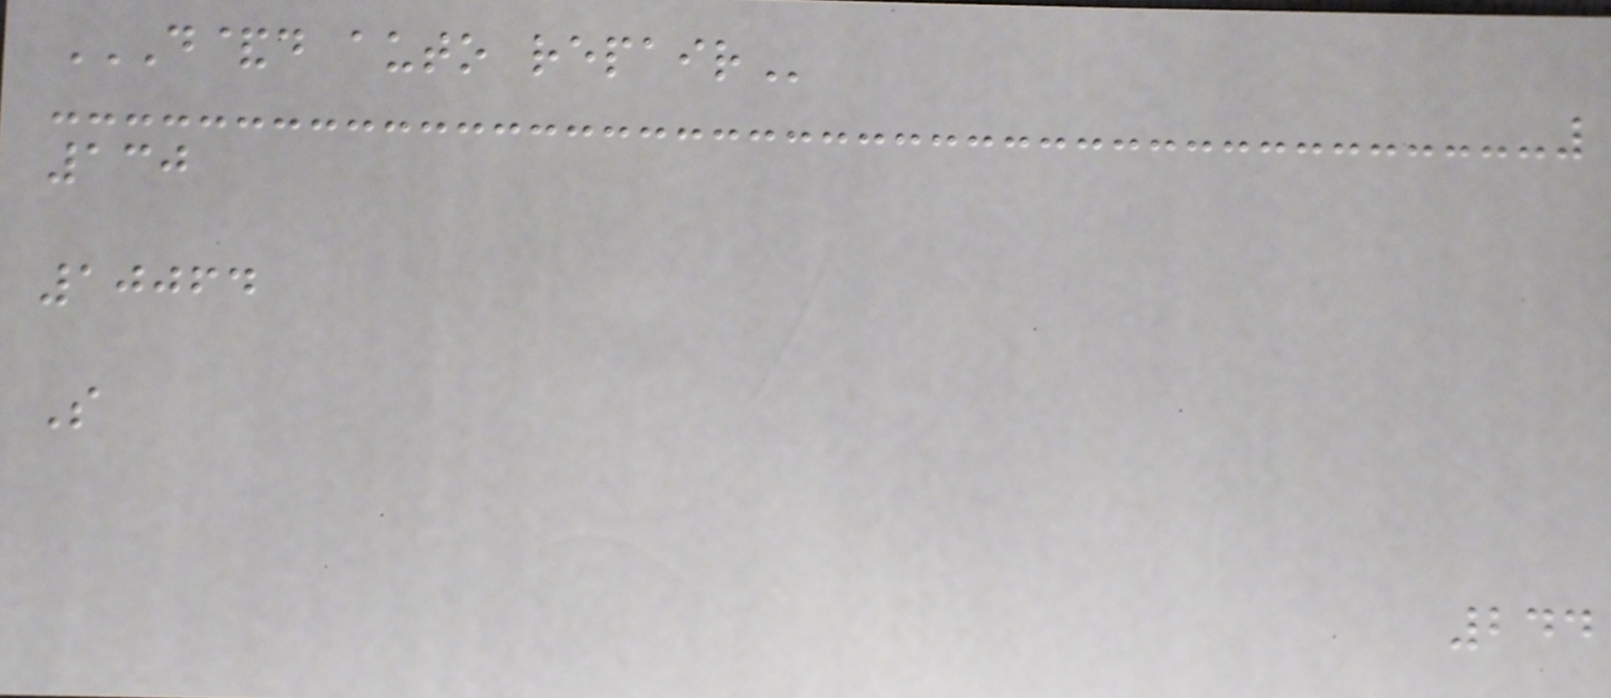D&D AUTO REPAIR
130
10064
S
244
